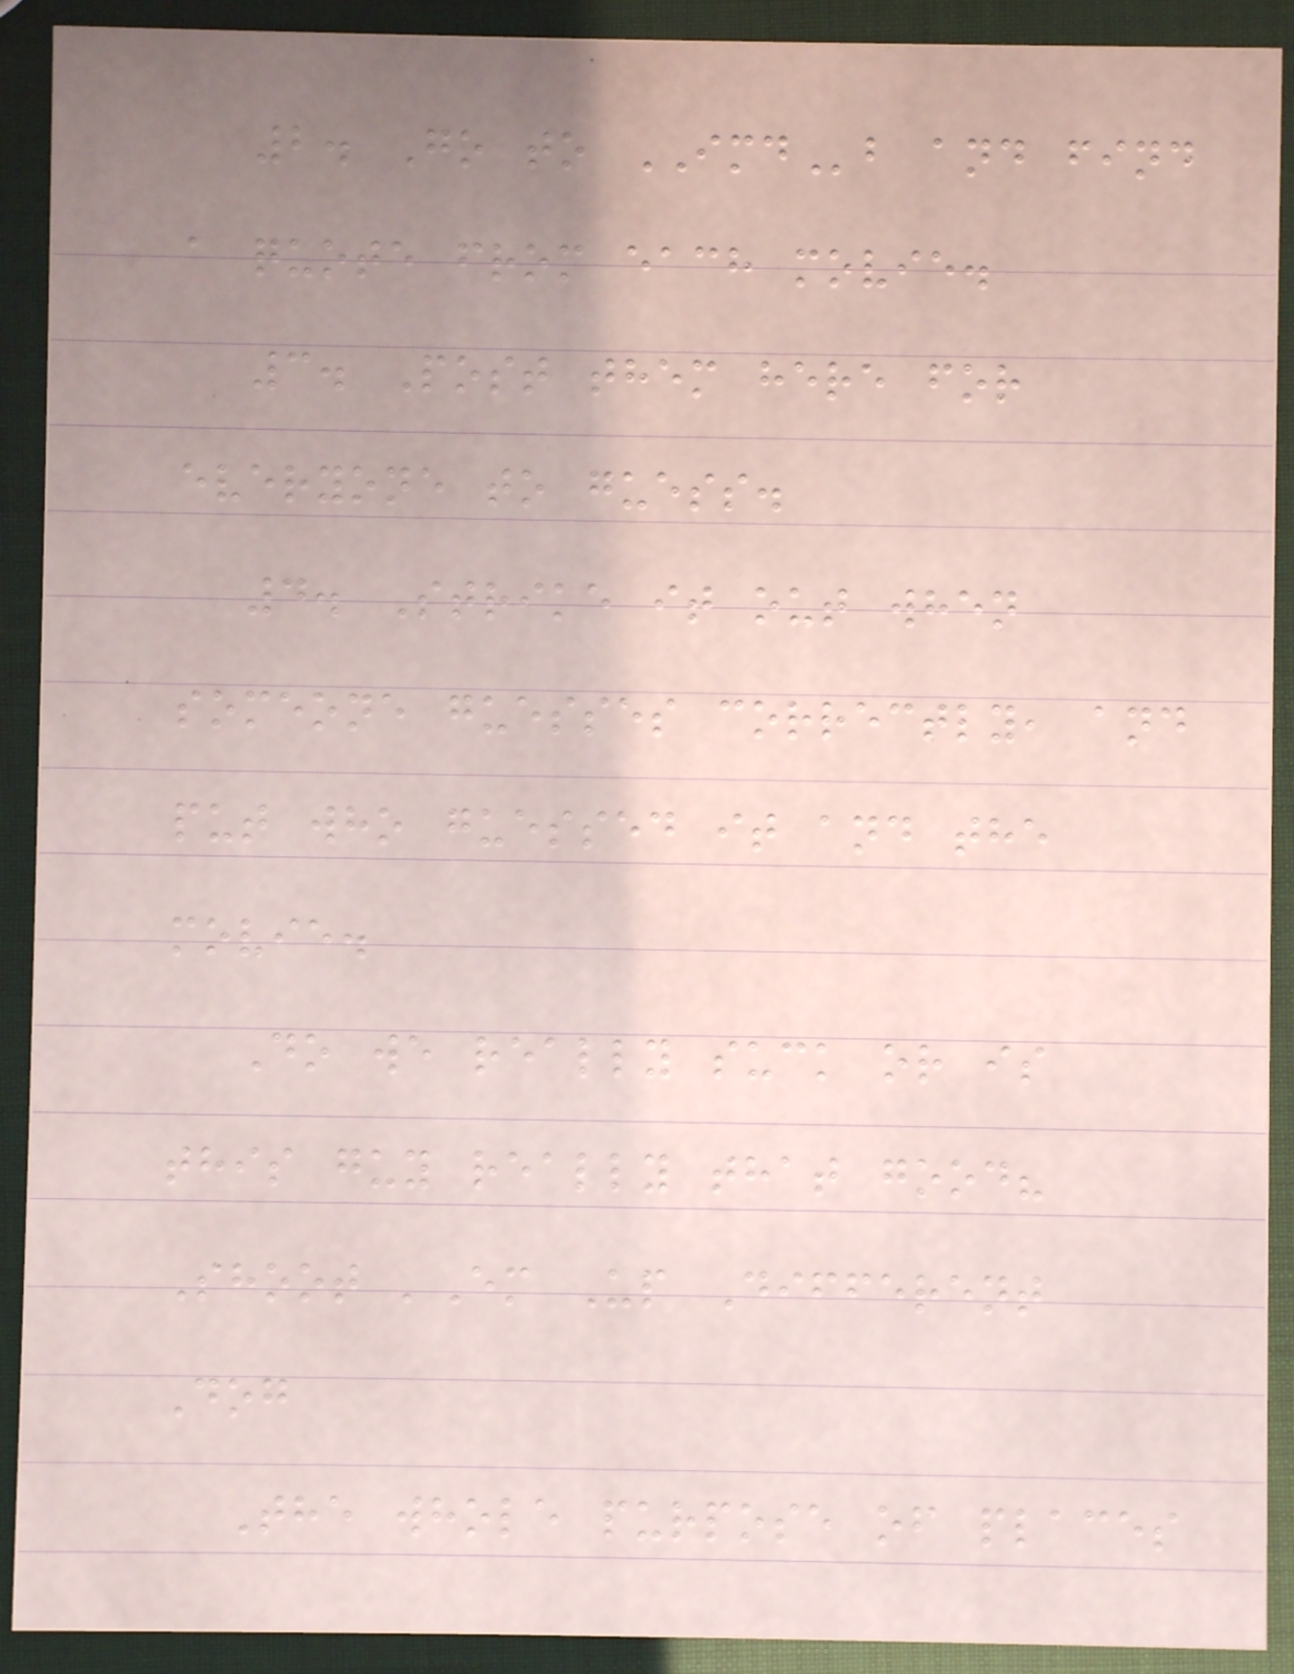2. Go to IMDb and find
a quote from each movie.
3. Post them here for
everyone to guess.
4. Strike it out when
someone guesses correctly, and
put who guessed it and the
movie.
Do we really suck or is
this guy really that good?
Shoot 'Em Up Different
Dog
The whole purpose of places
